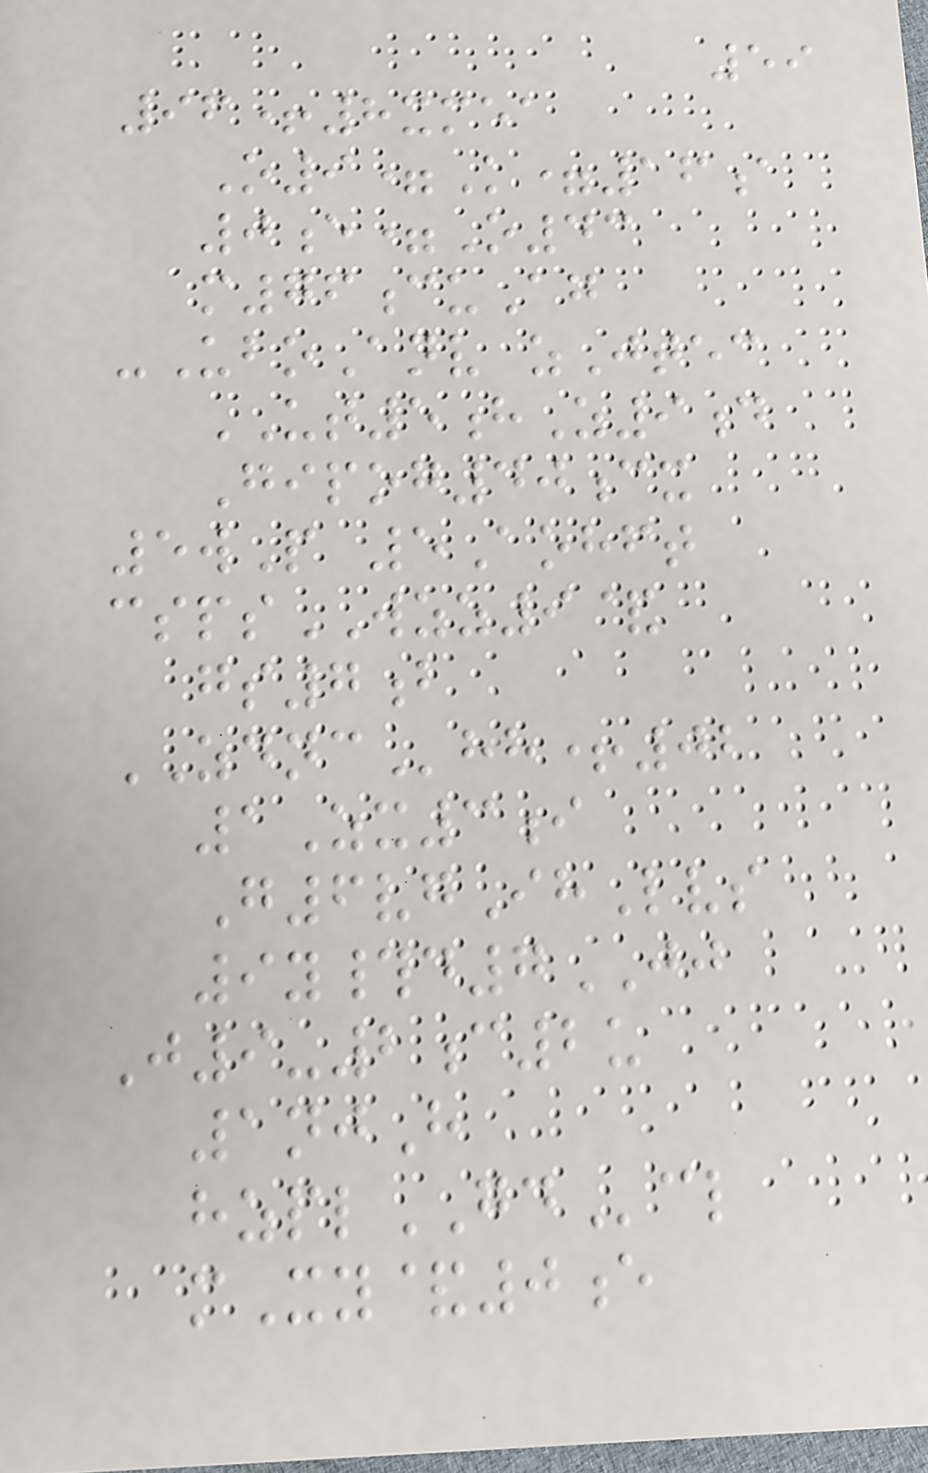59
96+8xmea
O9=K=16a
0e=O43
m76cuAg
-UboAnv zJtec
UT5hZ9d
Gipog40cx
5wP 5Aohft
cspsWZZ9&
gs7b
ZDNChh+02
1Zx3i
G6vgIhLvs
9y#d7JJ
J9-2c2u
1njH
hzplGDcl
mXy&0e
